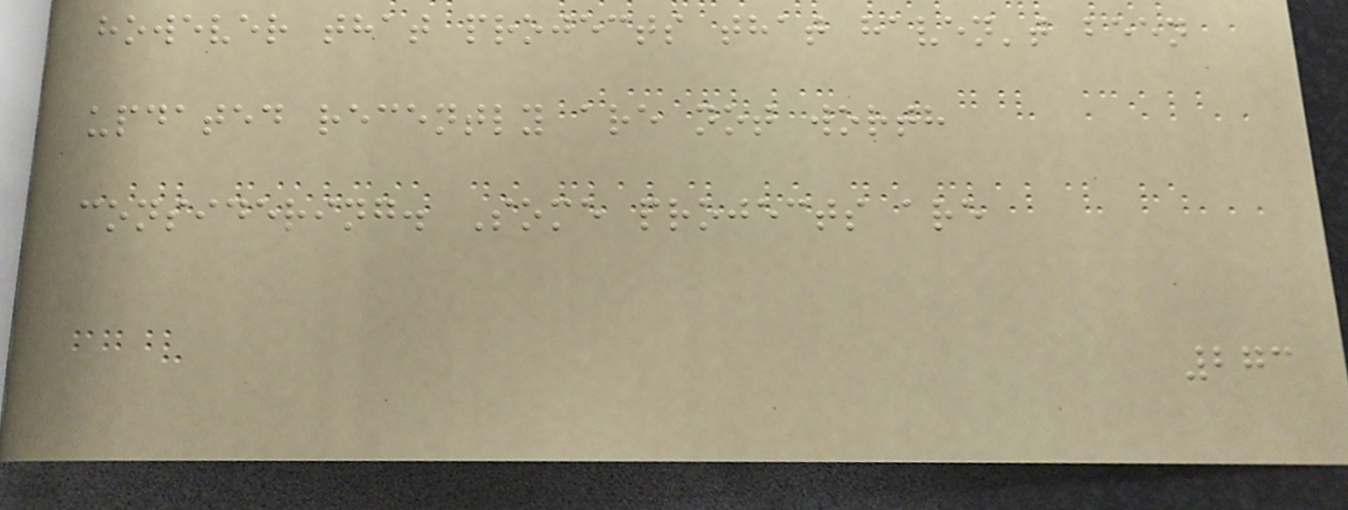however that projects that haven't been
updated recently are not worth
considering. Some projects are
273
